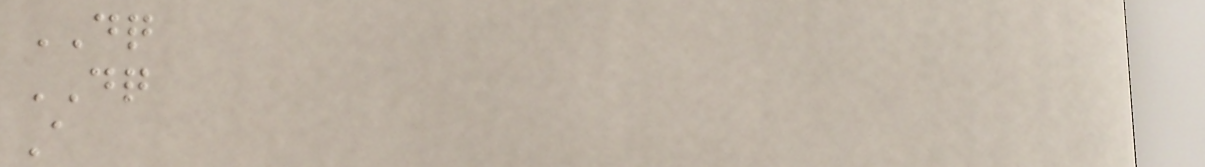DQ
DQ
A
